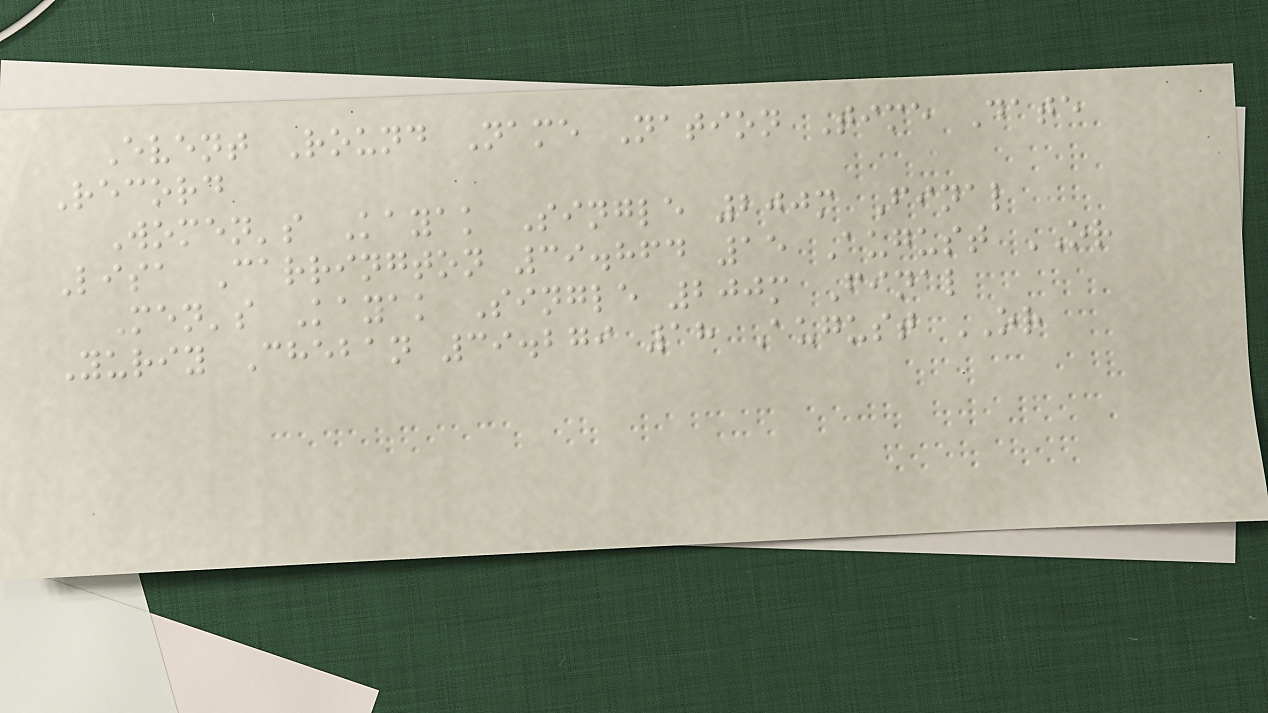Event Round Name Nation Time Date
Record
Women's Kayak Single 200m Final
Lisa Carrington 39.864 15 August OR
Men's Kayak Single 200m Final
Yuriy Cheban 39.279 18 August OR
